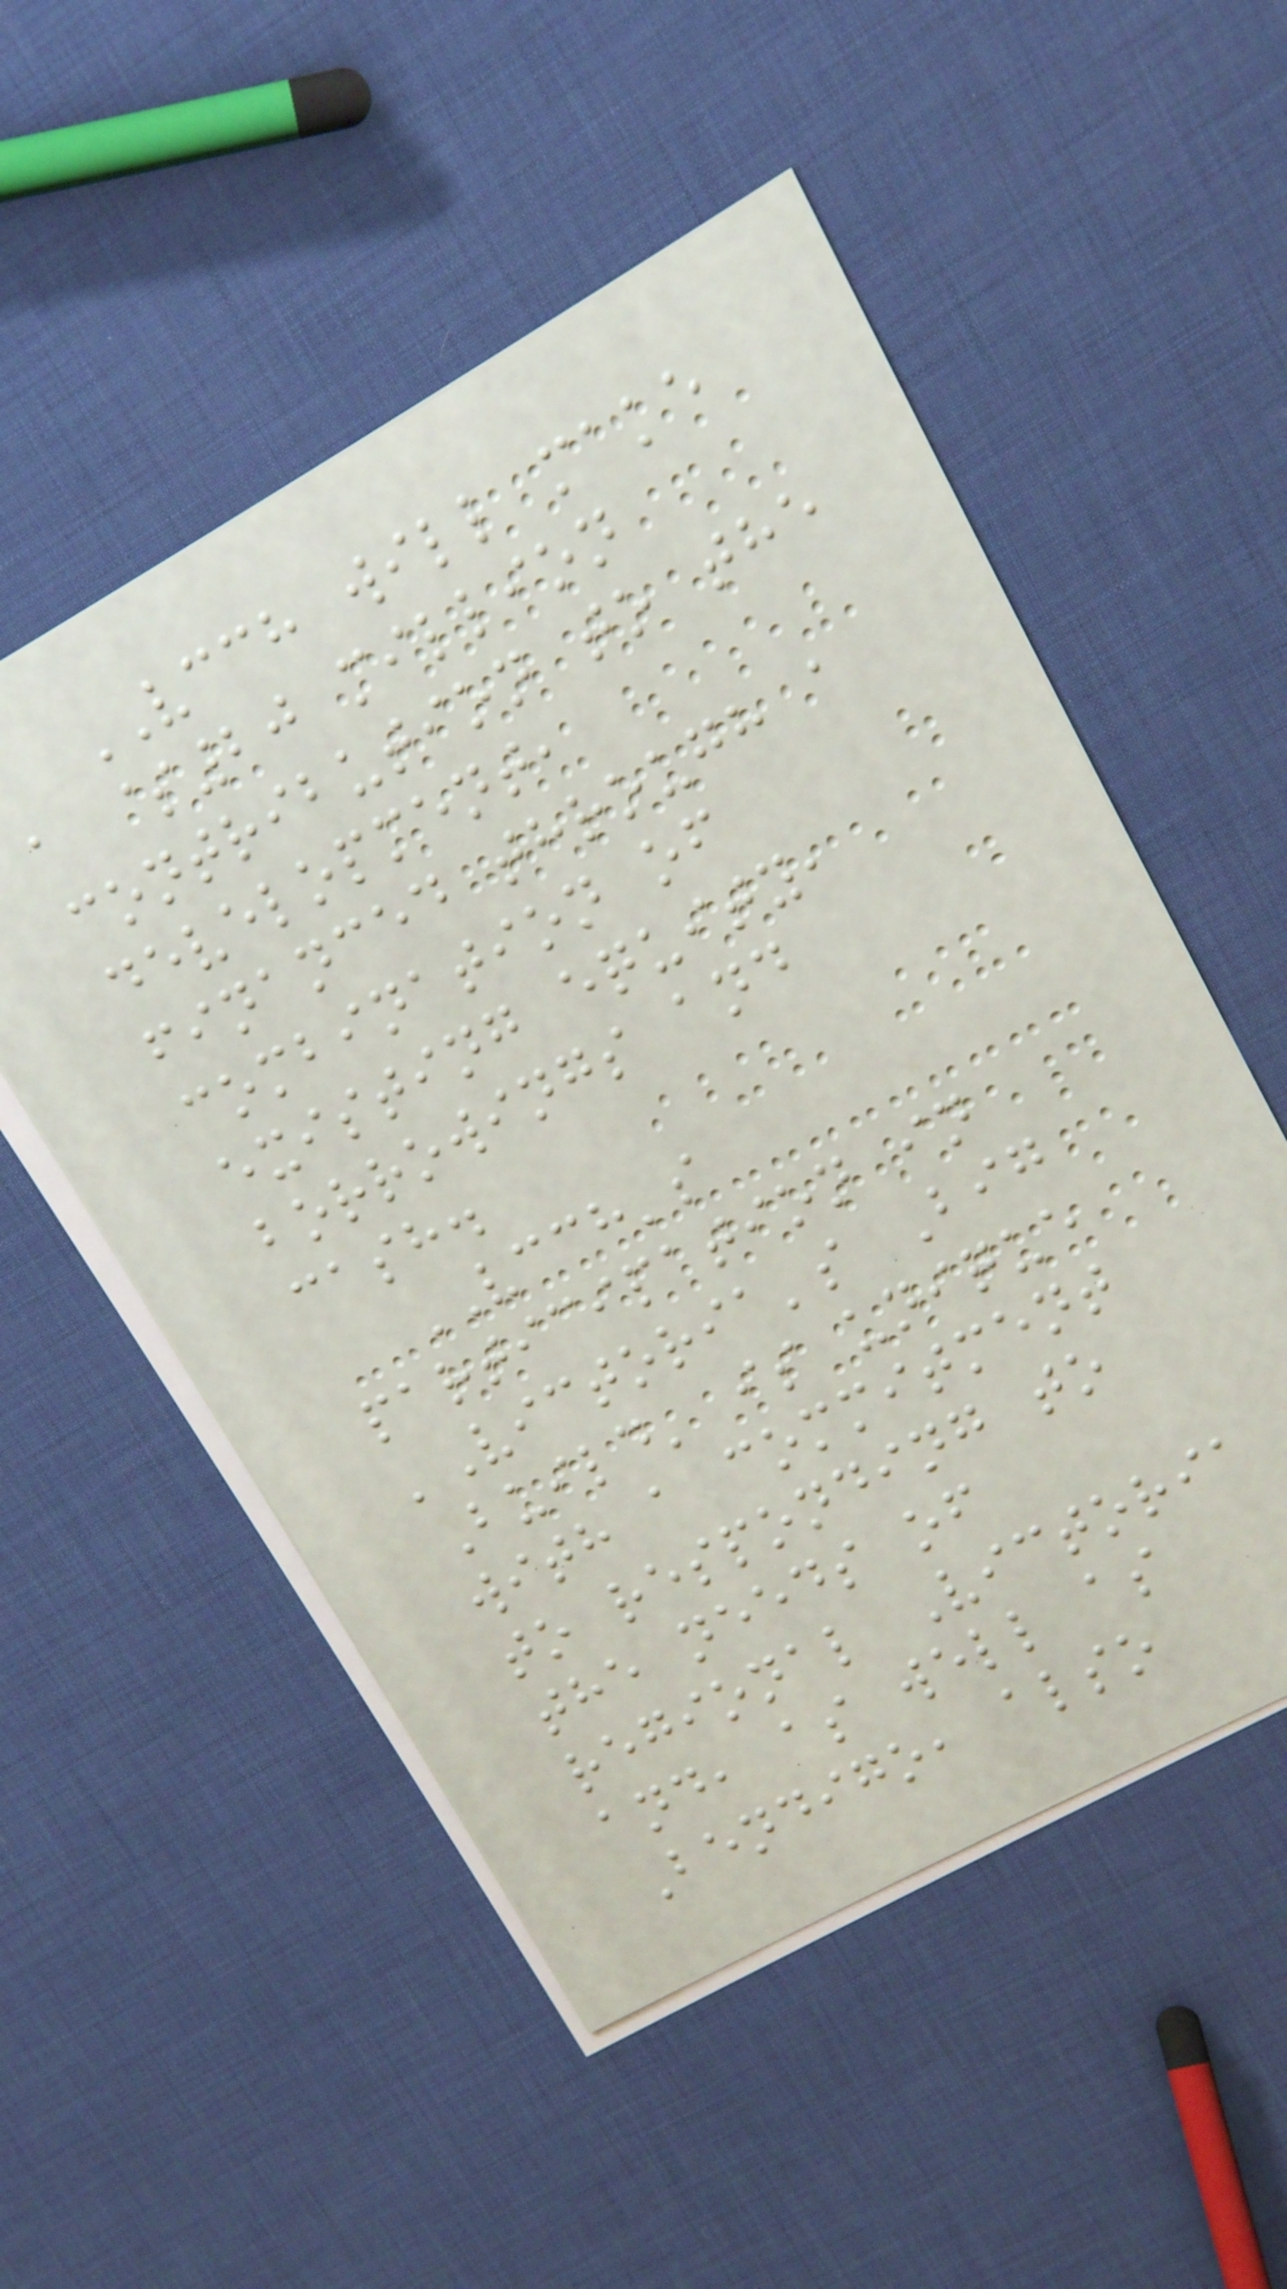VCCH will make
a $20 million
contribution to the
development,
financed through a
combination of
existing equity,
borrowings and
cash.
VCCH's
participation in
'Victoria's Big
Build' is unique
with a commitment
to responding to
the needs of
regional Victoria
and, as well as
Bendigo, also
